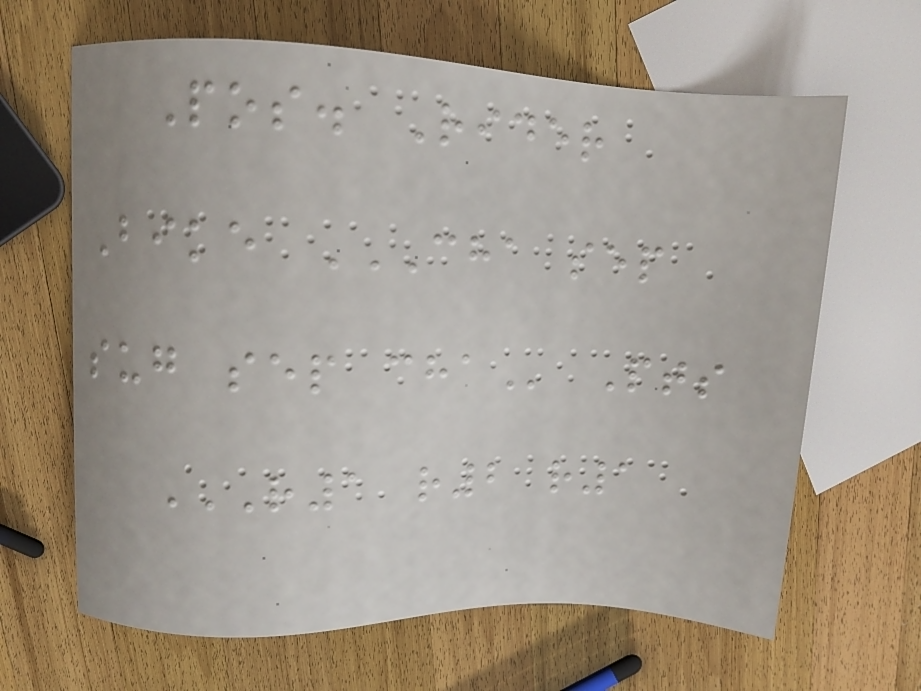Pos. Rider
Bike CHA SEP
SUG SEP CHA Pts
R1 R2 R1
